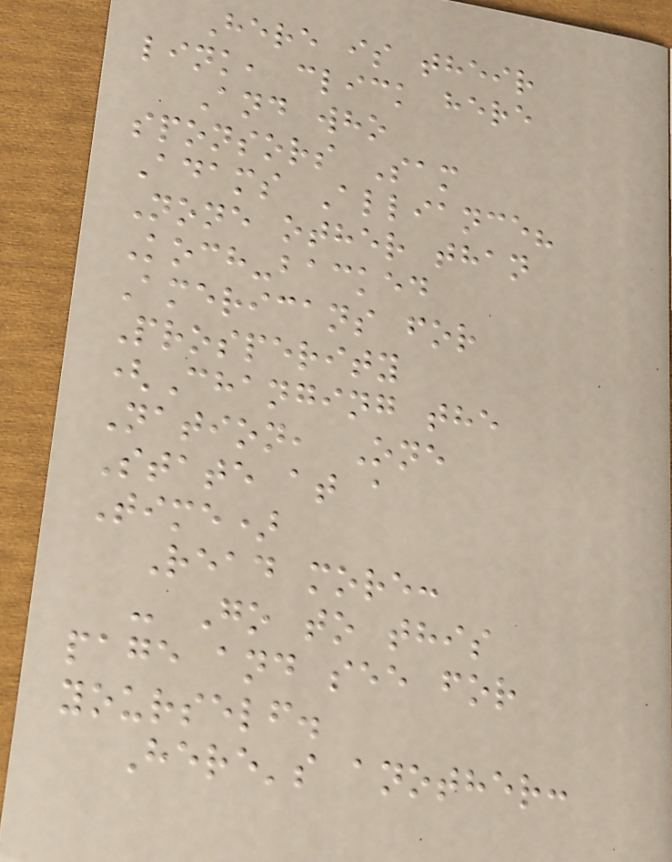Here is their
link, click here
And who
sponsors Sam
Adams Alliance?
None other than
Koch-backed
Americans for
Prosperity
(Changing the
Nation, One
State at a
Time)
Read more:
- Go to this
page and see for
yourself.
Here's another:
